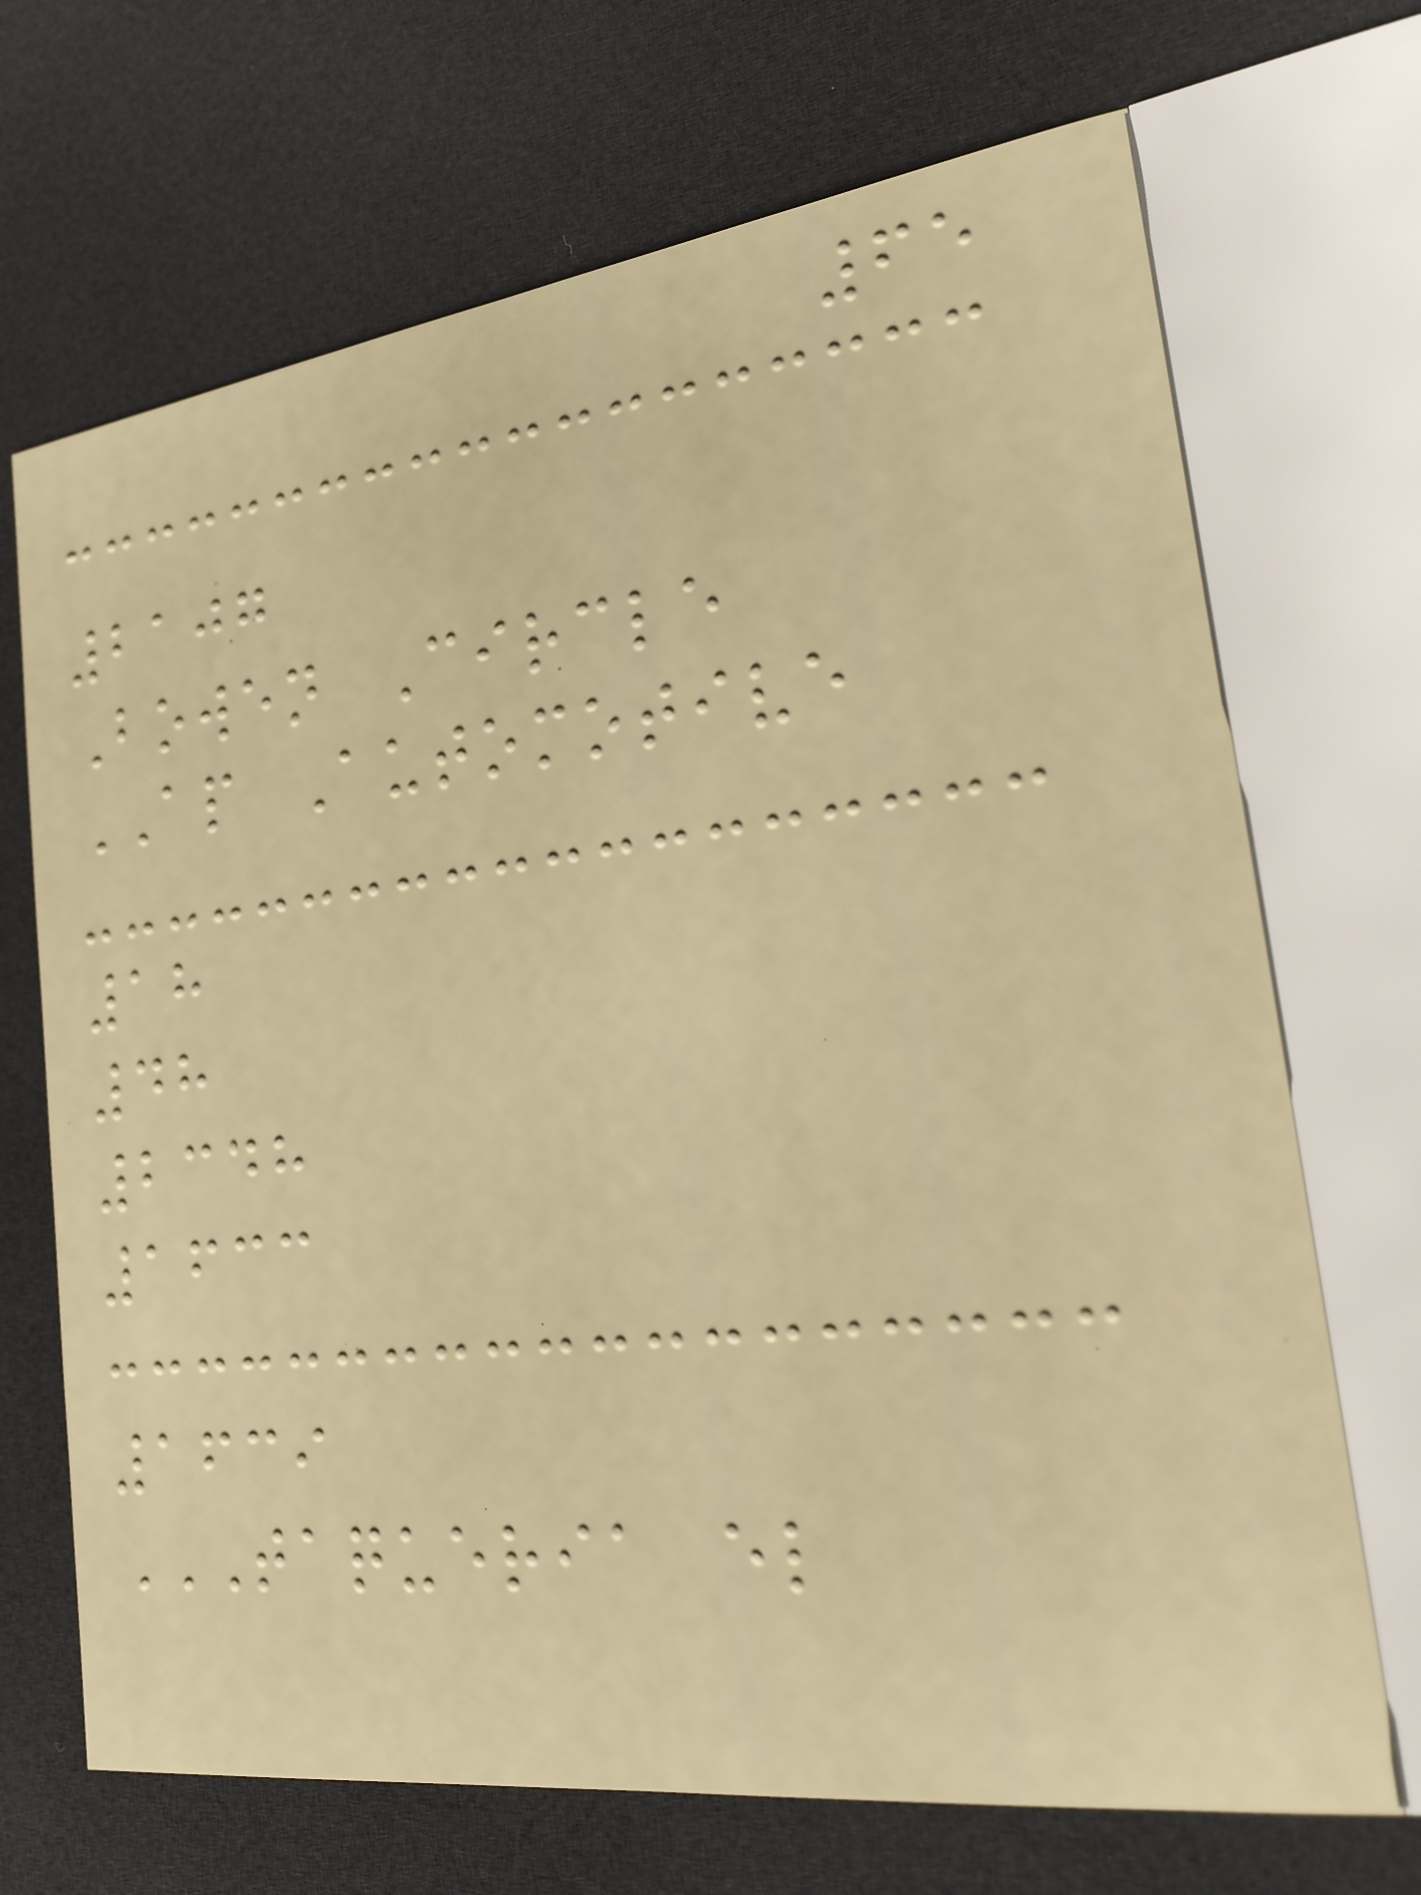65
2107
Bowen Circle
AP Automotive
18
48
2348
1633
1639
TAQUERIA EL
